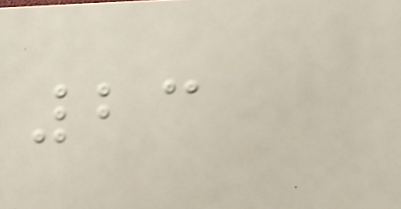23
